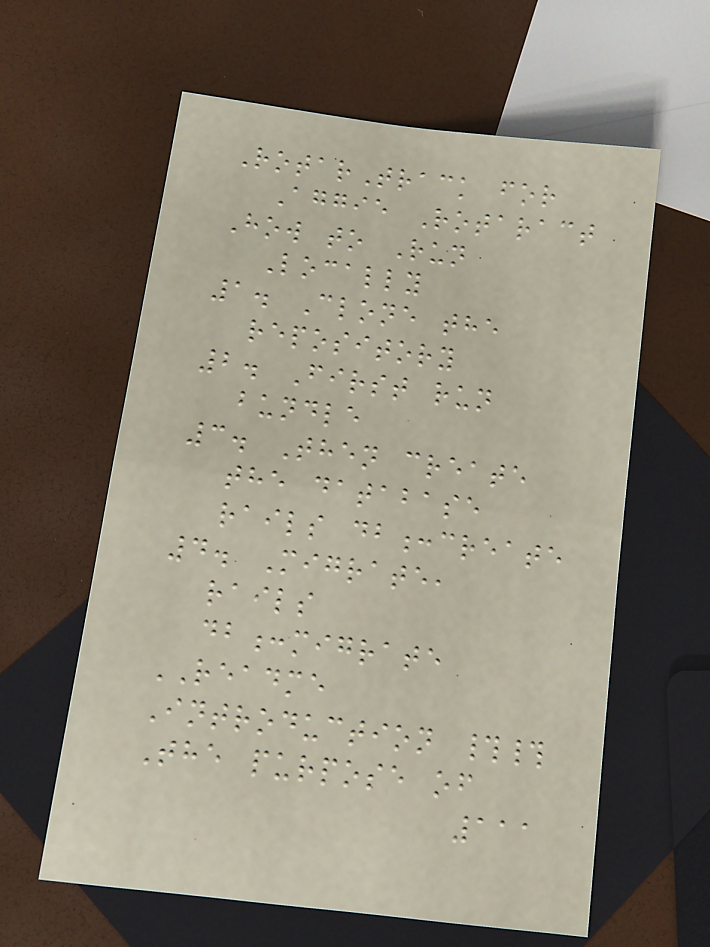RotarTrack for
Aggie Rotaract
How to Run
Locally
1. Clone the
repository
2. First run
bundle
3. Then create
the database
rails db:create
4. Migrate,
rails
db:migrate
README
Introduction ##
The purpose of
111
